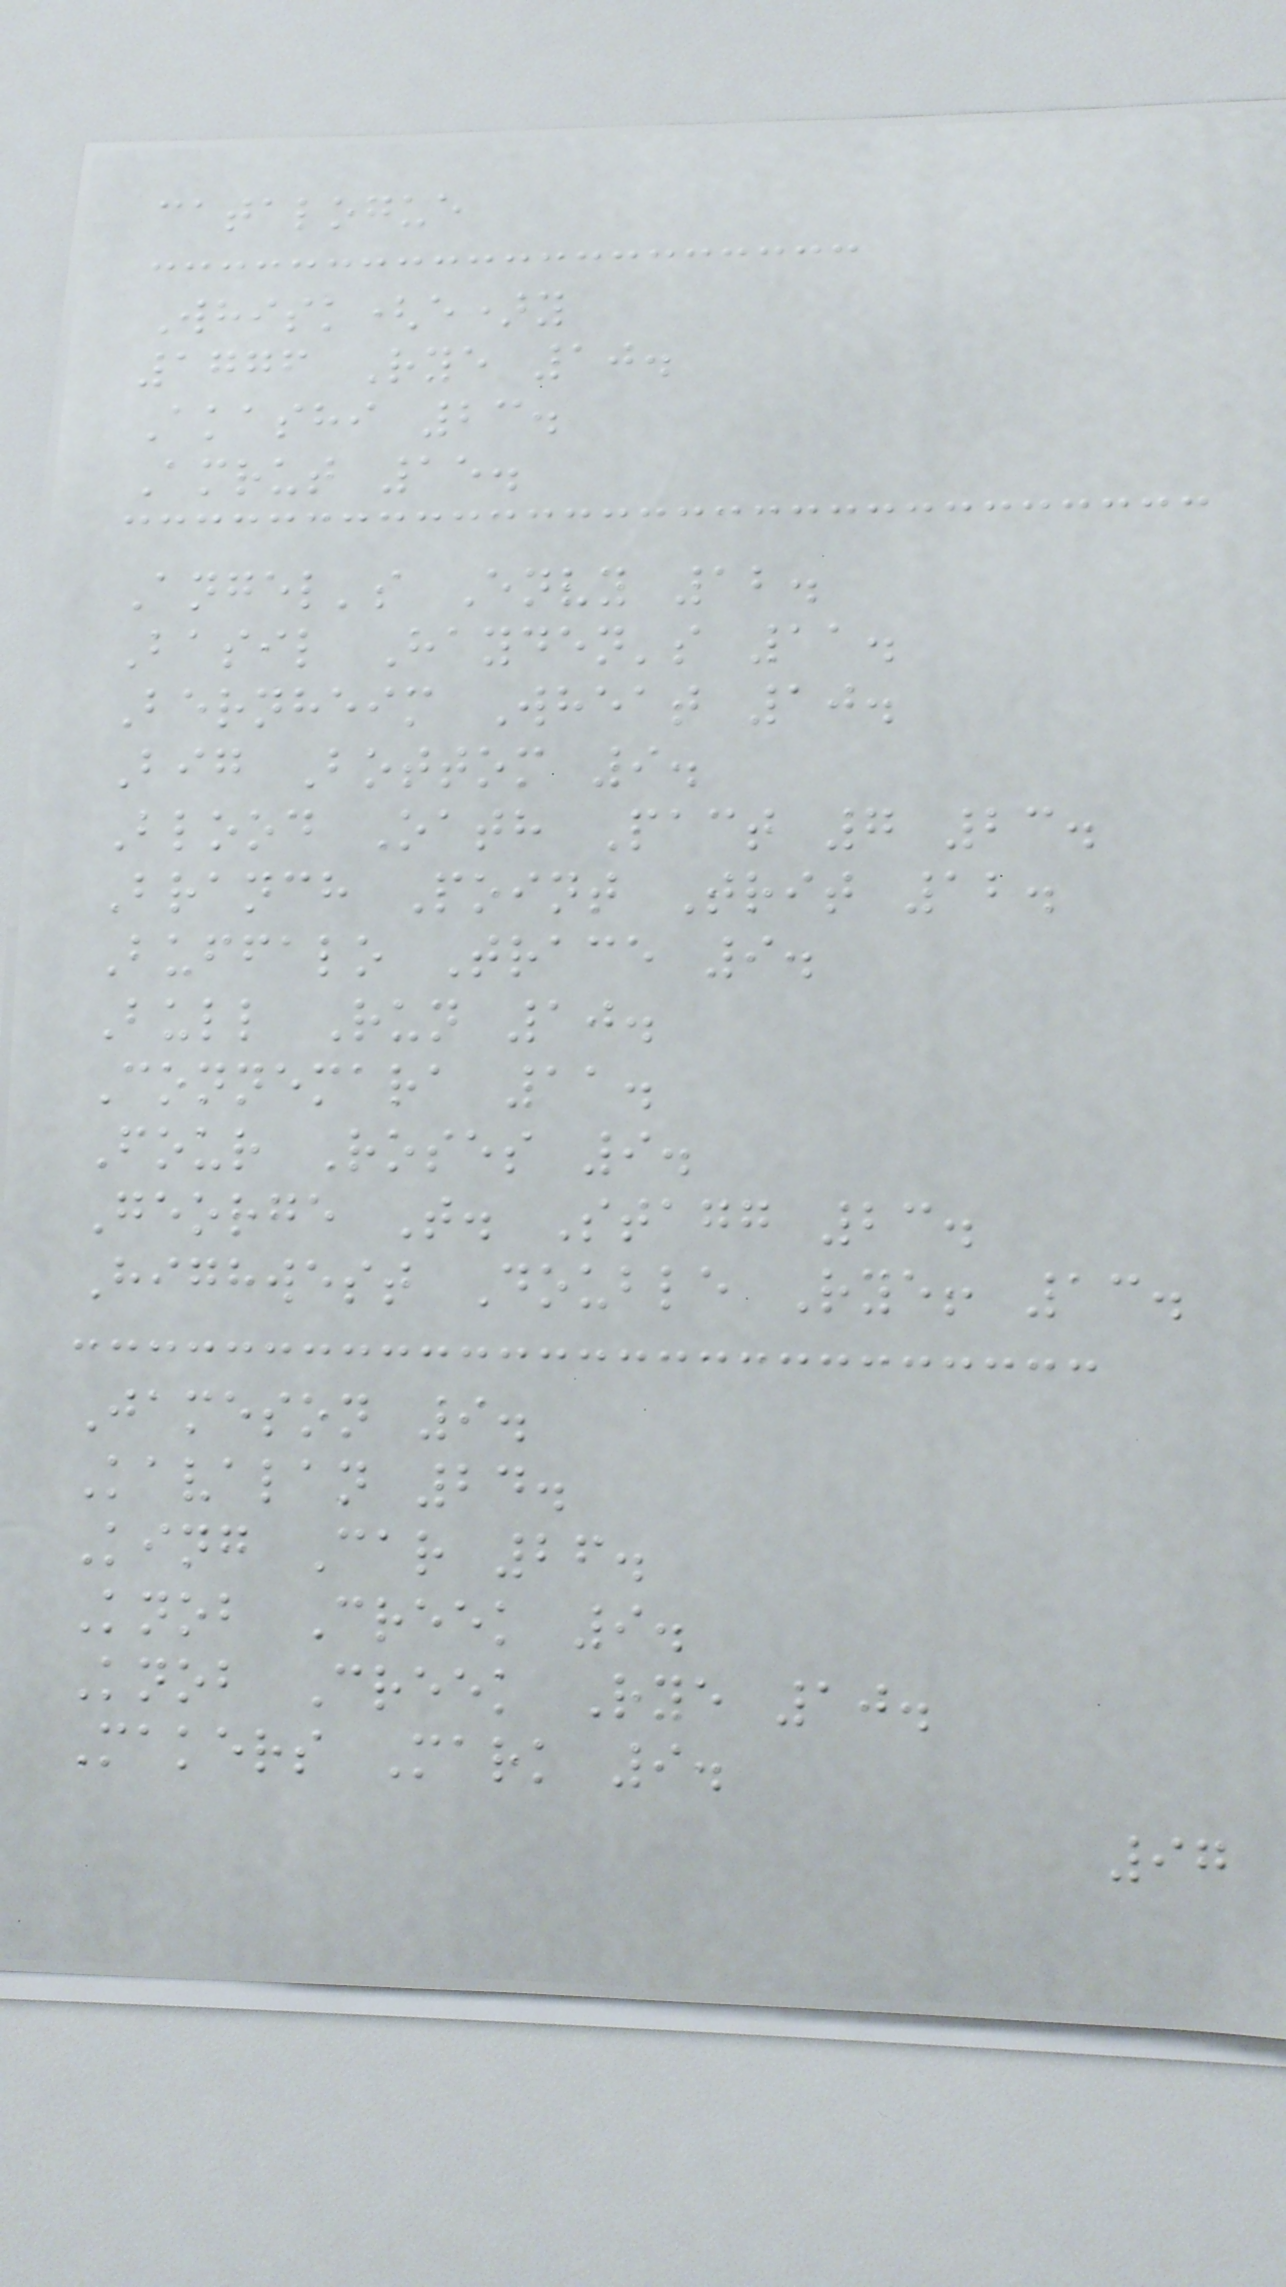catalogue
Whisk(e)y
1776 Rye 10.
Akashi 23.
Amrut 15.
Angel's Envy 12.
Basil Hayden's 11.
Bernheim Wheat 10.
Big Bottom 9.
Blood Oath Pact 7 23.
Branch Point Trit 12.
Buffalo Trace 9.
Bull Run 10.
Connemara 11.
Four Roses 9.
George T. Stagg 23.
Highwest Double Rye! 13.
Jameson 9.
Kavalan 24.
King Car 26.
Knob Creek 9.
Knob Creek Rye 10.
Makers Mark 9.
97
